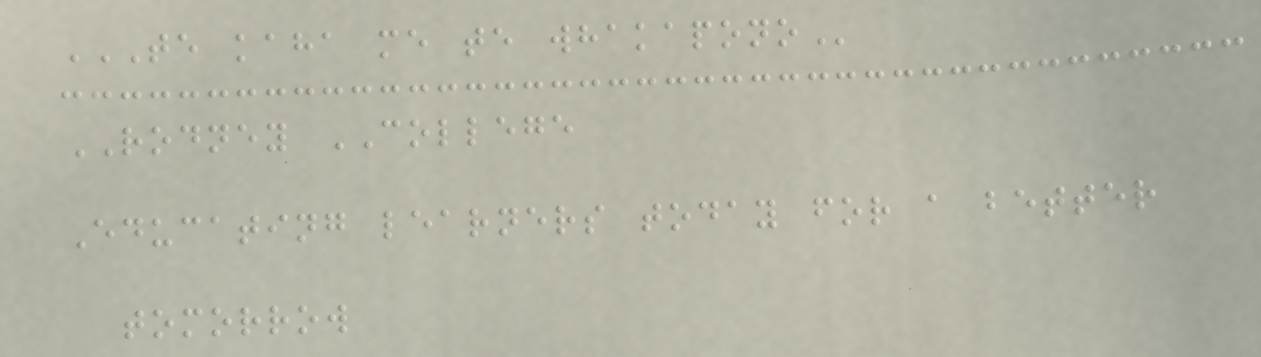TE KAHA ME TE WHAKAPONO
RODNEY COLLEGE
Educating learners today for a better
tomorrow
